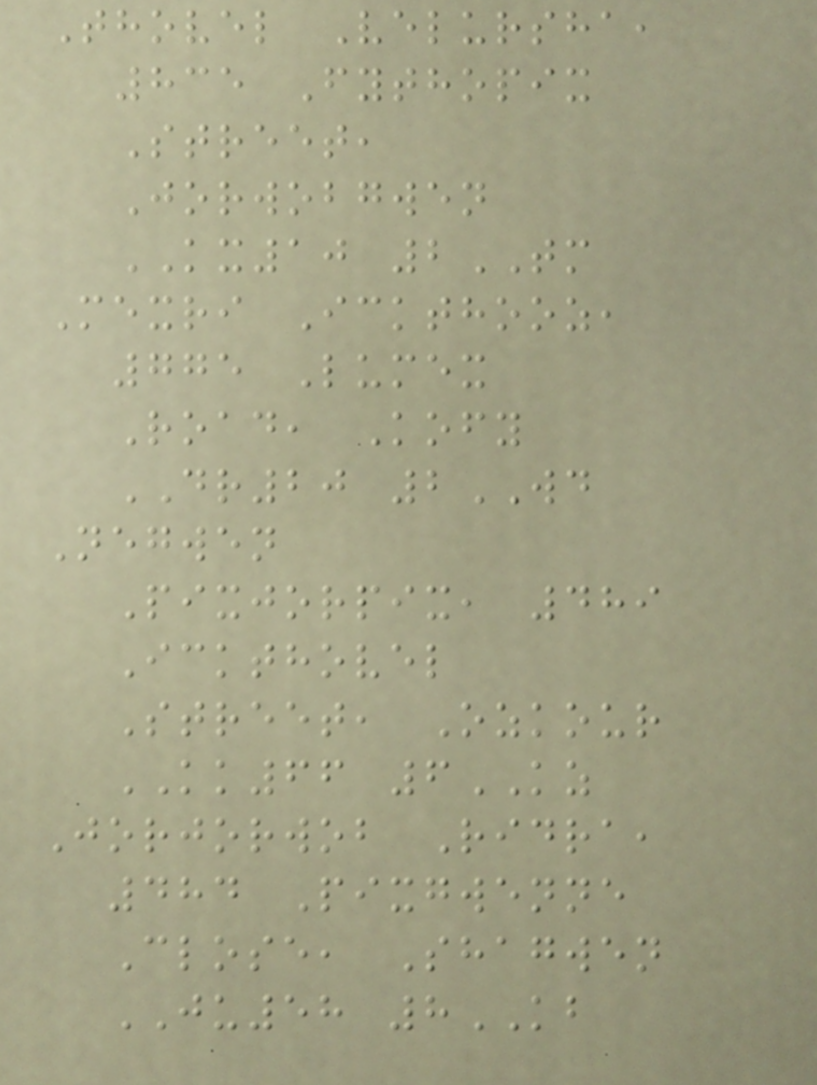Thovel Velursha,
835 Fythopix
Street,
Jorwobgwen
KX10 2TM
Mexri Ickthooz,
775 Lumex
Road, Kofy
DR20 2WD
Negwen
Pixjorpix, 489
Ickthovel
Street, Ozkour
KK66 6KZ
Jorjorwob Ridra,
484 Pixgwenne
Close, Shagwen
JU58 8KB
